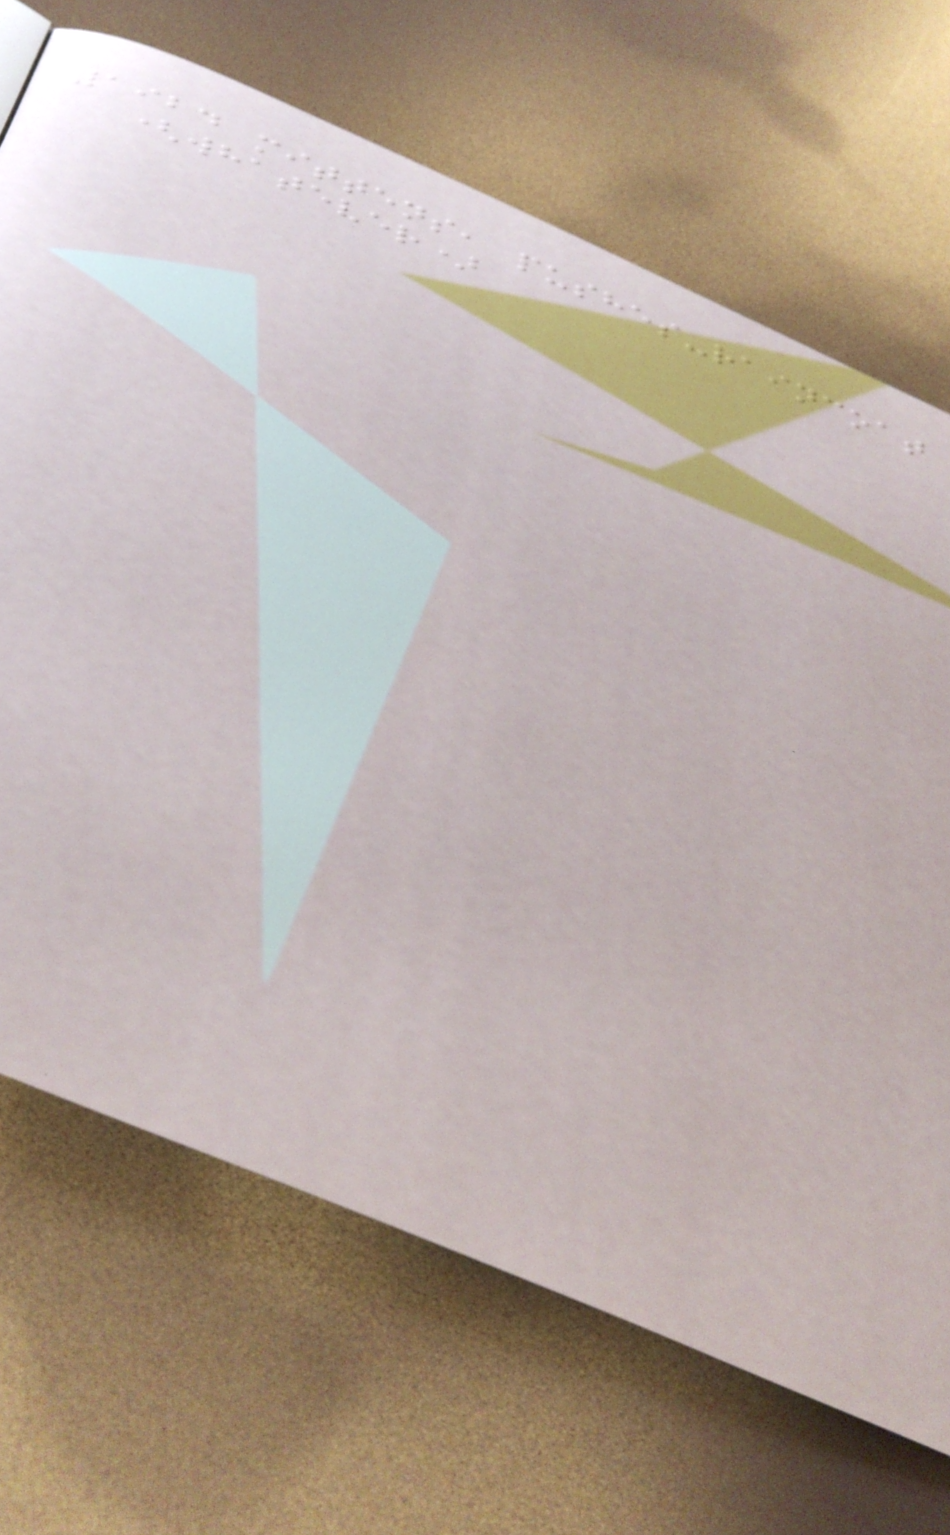1924 mittens, pushes-raincoat
(whatever)
